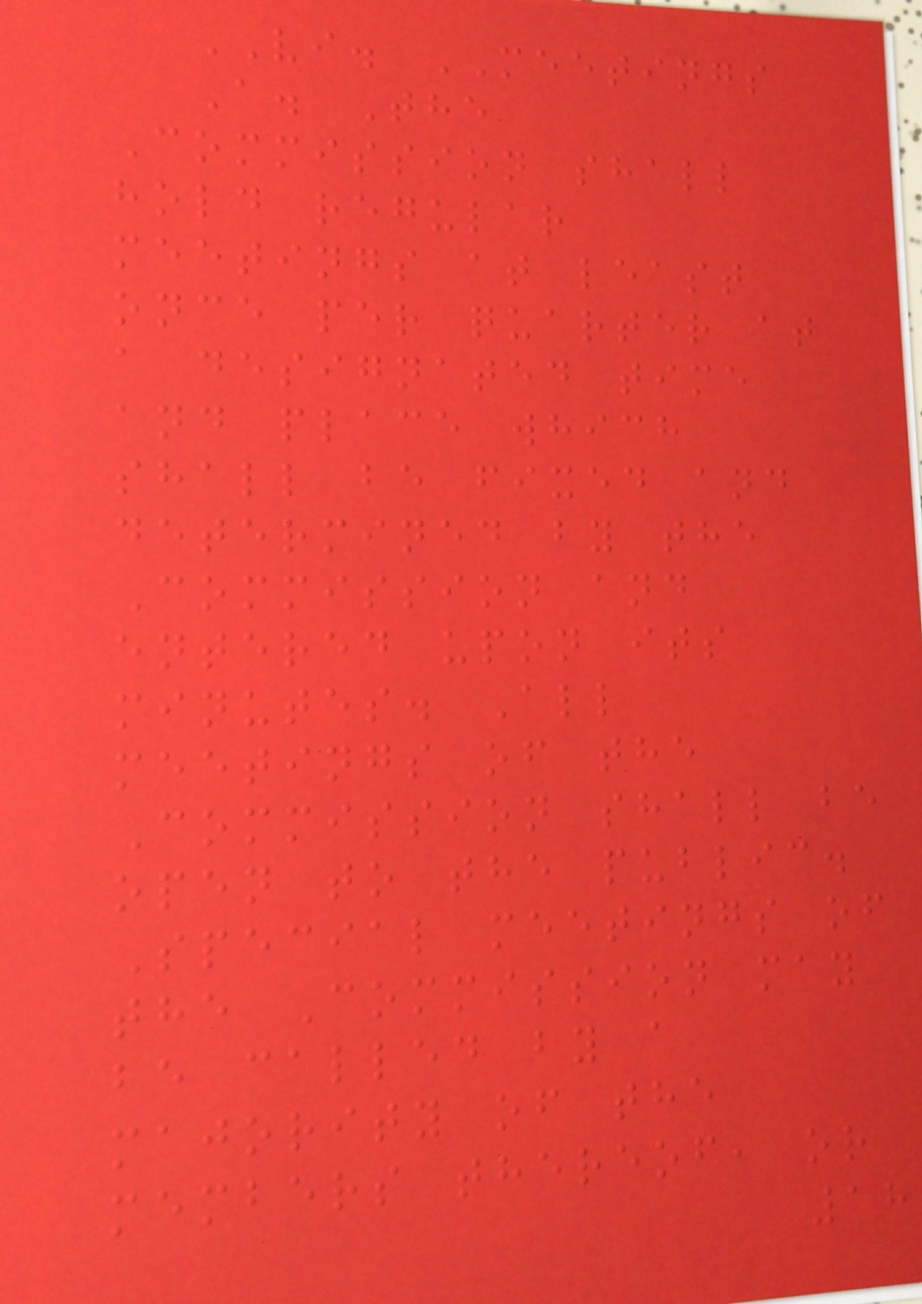VI. MEETINGS
A. The
Commission shall
hold regular
meetings at least
once per quarter at
a designated time
and place which
shall be fixed and
determined by the
Commission and
entered upon its
minutes. All
meetings of the
Commission shall be
open to the public.
Special meetings of
the Commission may
be called by a
majority of the
members thereof, or
18
